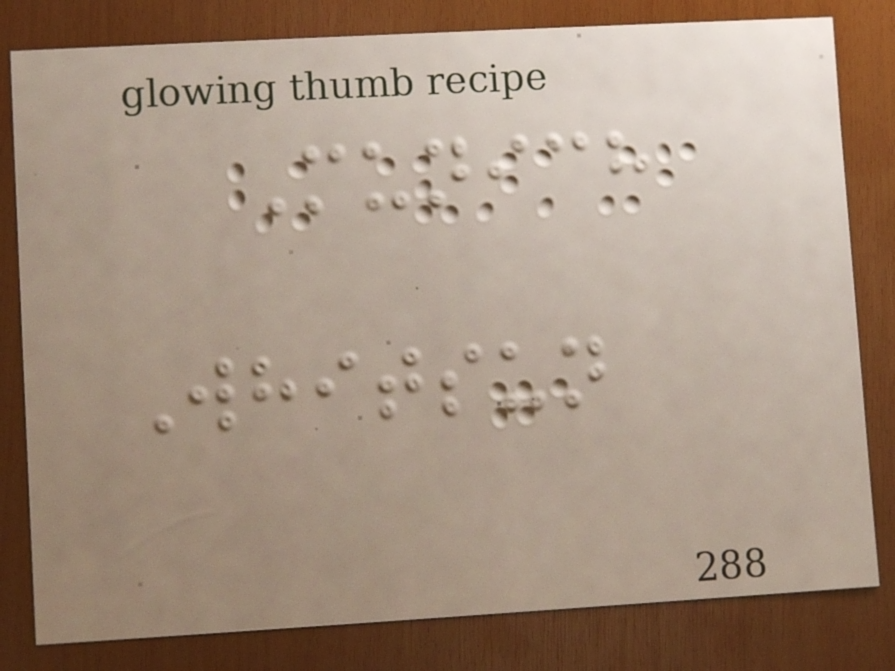Munich
Whitsun
